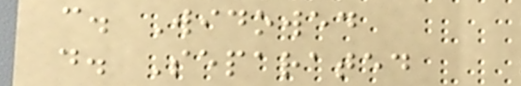c. Widowed
d. Separated
